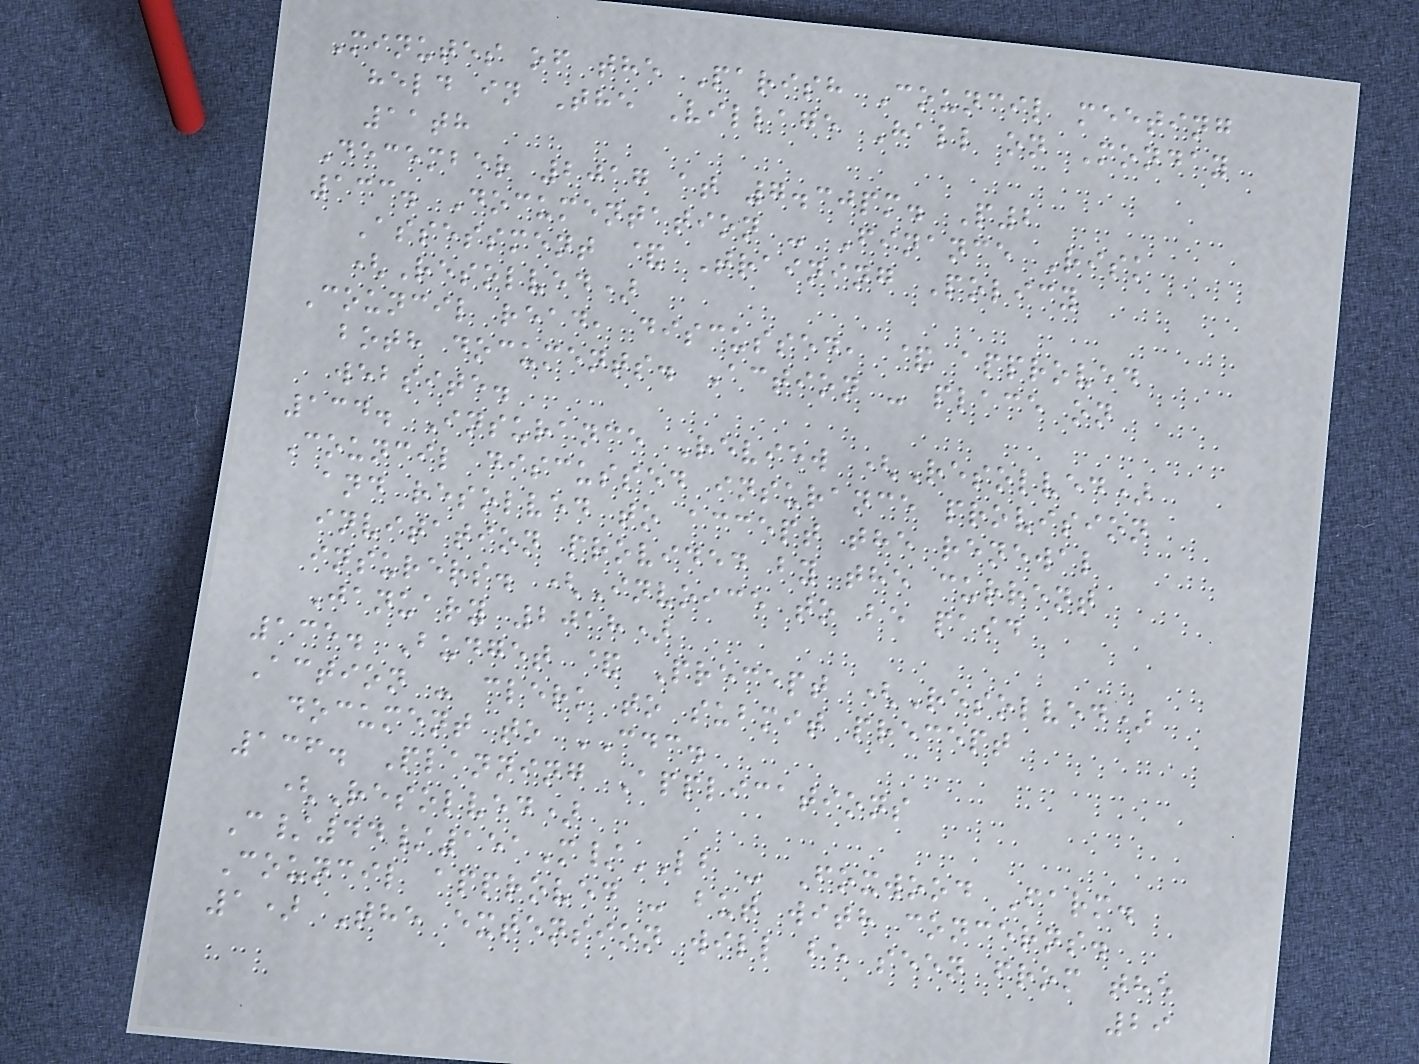Minutes of the Parish Council meeting
held in The Village Hall on Monday
11th
December 2017 at 7.30pm. P2
133. Documentation - Finance Risk
Assessment & Training Policy
(Resolved)
Council read, discussed, & approved
both documents. Action - place on
website.
134. Insurance Review (Resolved)
Council discussed insurance provision
and resolved to accept the renewal
invitation provided by the current
insurers. (Invoice to be paid
January 2018)
135. Budget & Precept (Resolved)
Action - clerk to submit precept
document to CDC.
136. Planning Applications
(Resolved)
C/44/151M/LB - Foxwood Farm.
Council approved - but with concerns.
1) The extension will be seen from the
29
